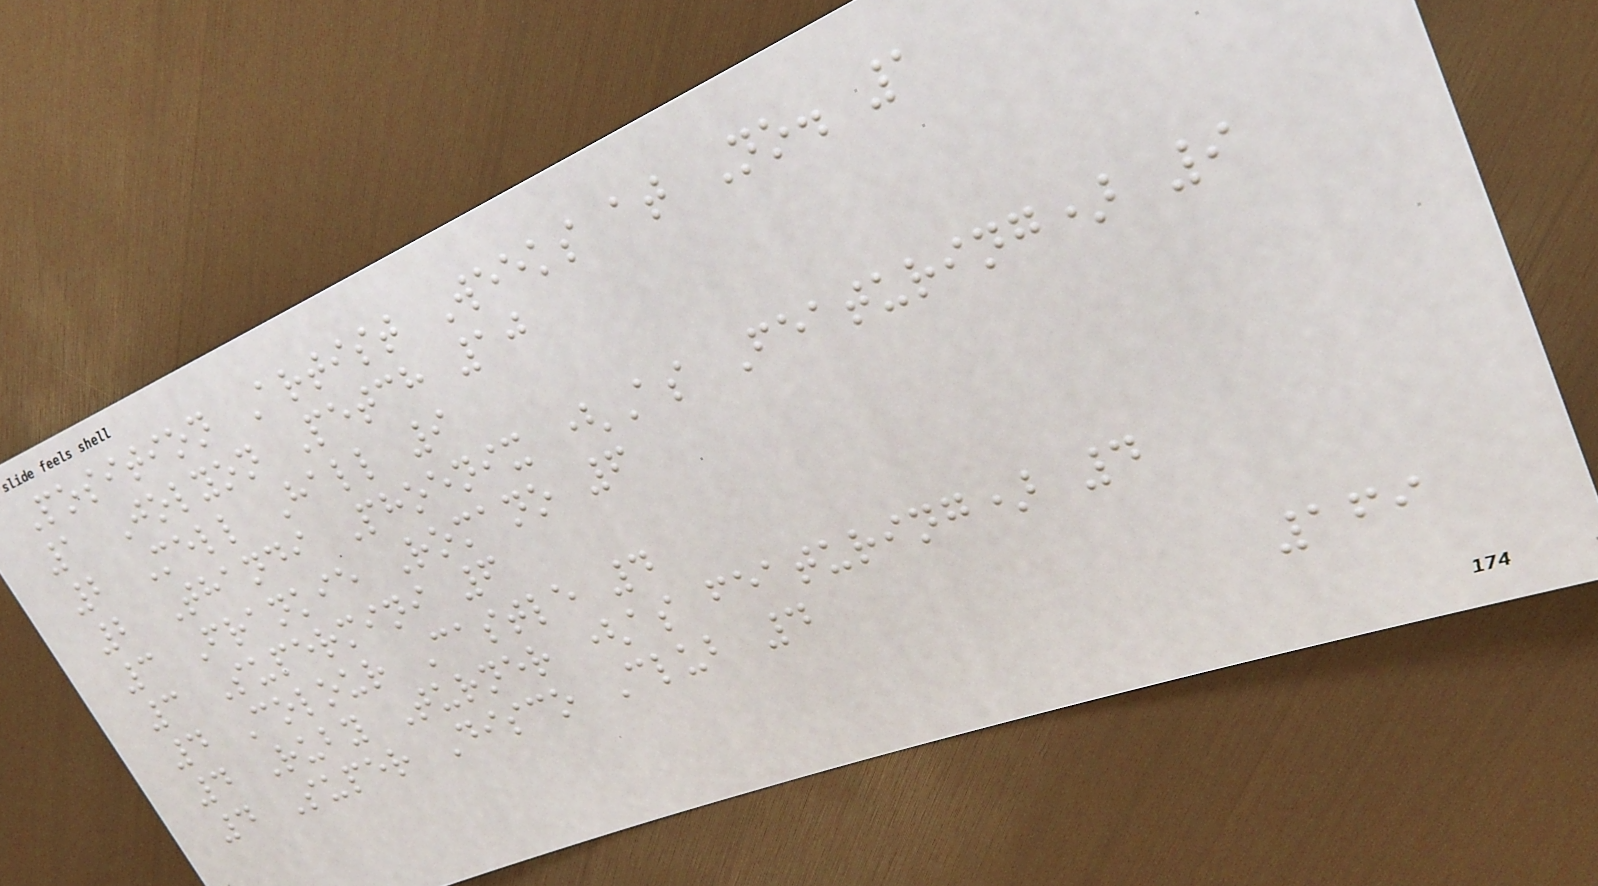Position Artist Weeks at No. 1
1 Jolyon Petch 10
2 Mell Hall 9
2 Thandi Phoenix (As Featuring) 9
3 Frankie Romano 6
3 Supermini 6
4 Colour Castle 4
4 Ruby Turner (as featuring) 4
4 Super Disco Club 4
169
